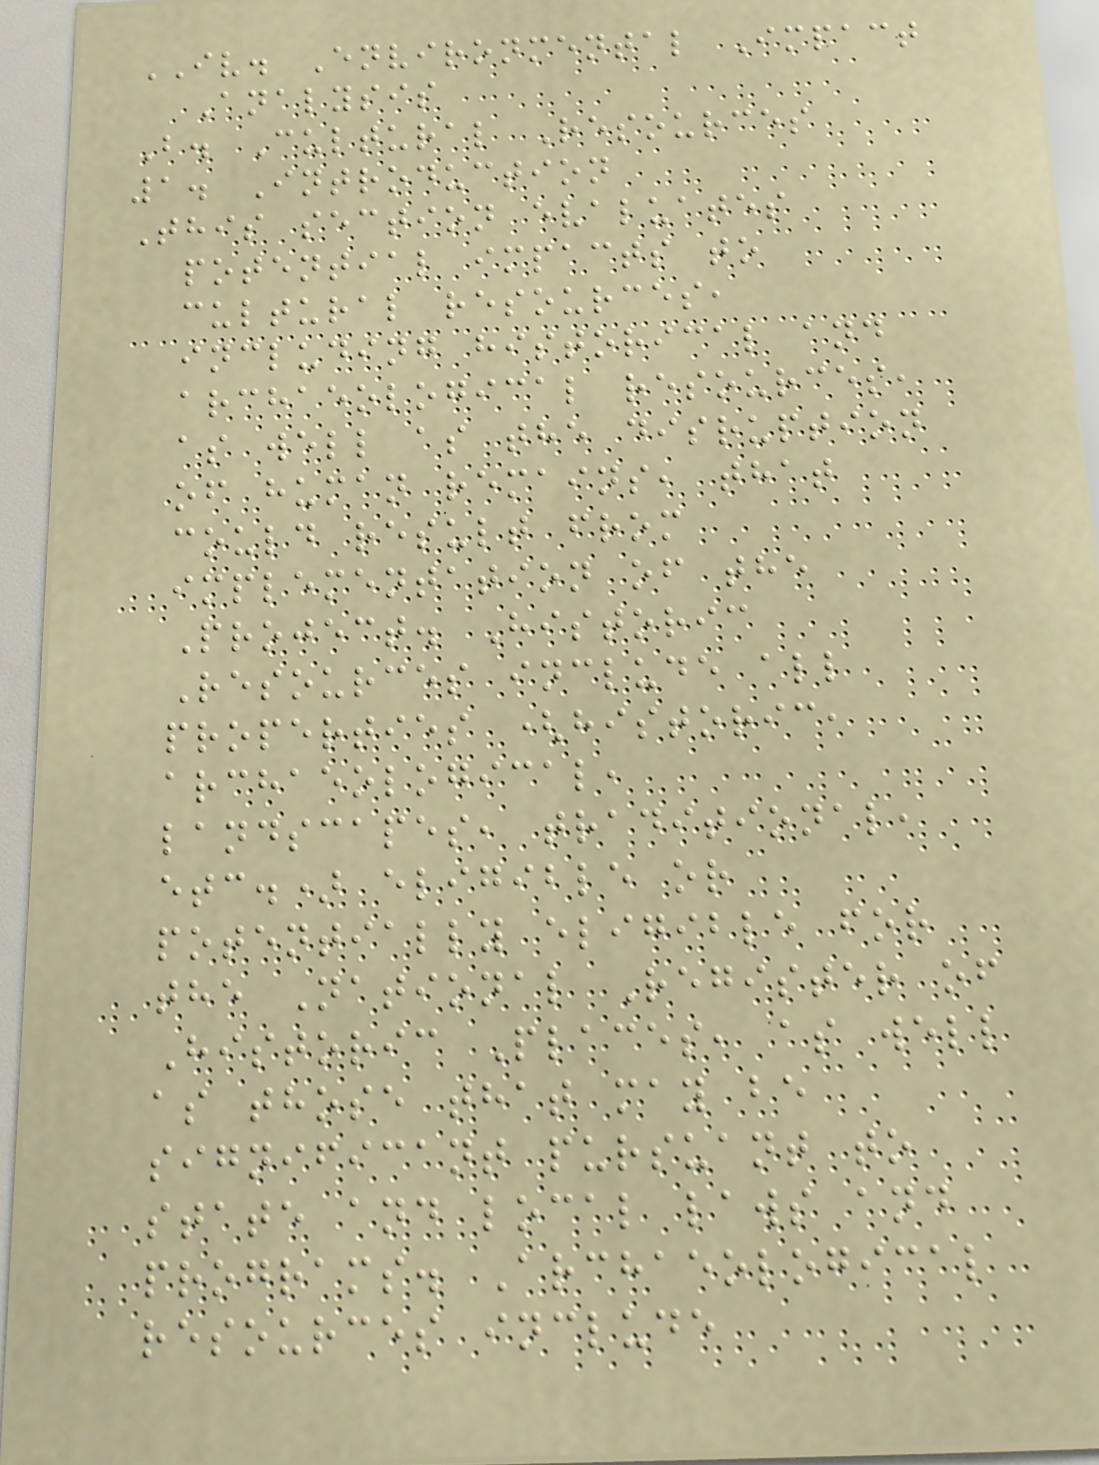IV. Environmental Impact
Analysis
B. Cultural Resources
1. Introduction
This section evaluates
potential impacts to
cultural resources,
including historical and
archaeological resources,
as well as the disruption
of human remains, that
could result from
implementation of the
Project. Historic
Resources include all
properties (historic,
archaeological,
landscapes, traditional,
etc.) eligible or
potentially eligible for
the National Register of
Historic Places, as well
as those that may be
significant pursuant to
state and local laws and
programs. Archaeological
resources include
